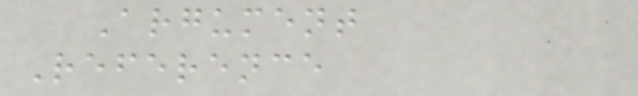Argument
Reference
